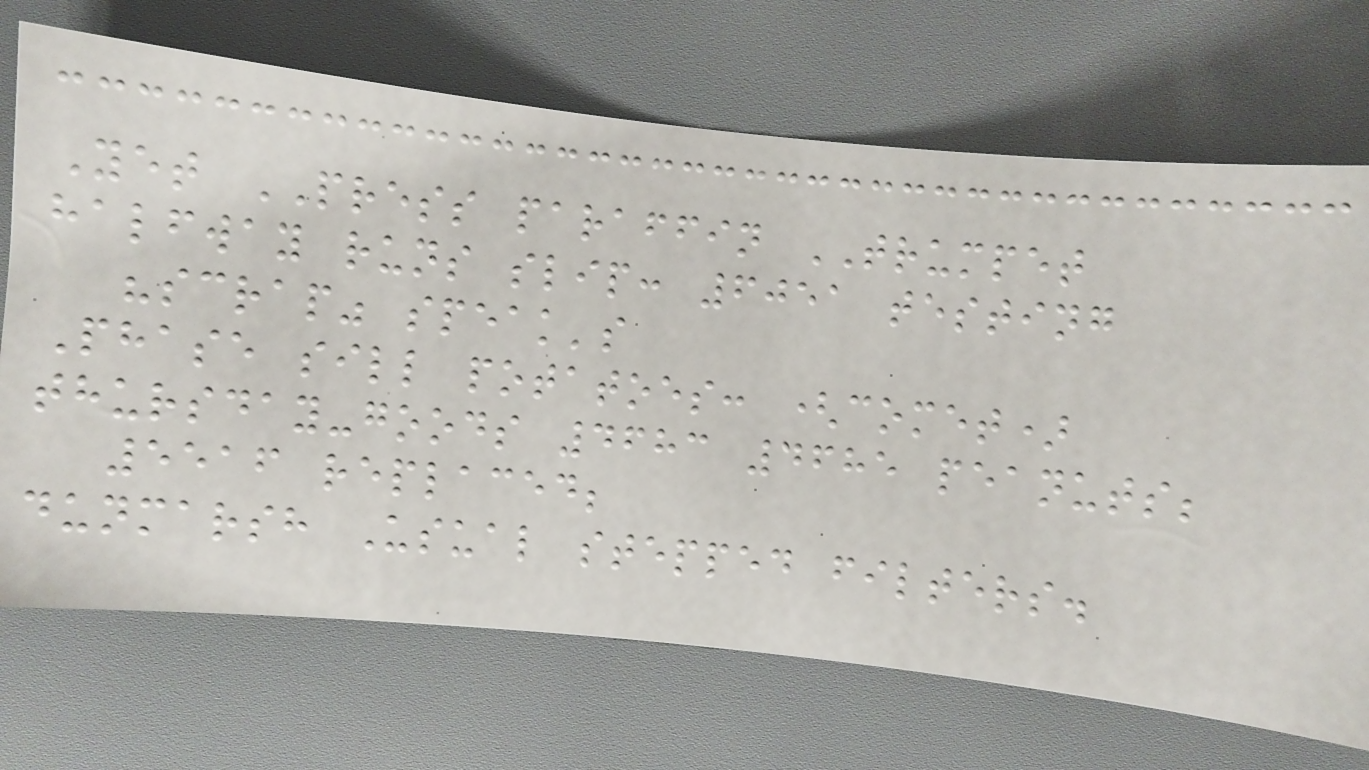Yet PRESS paraffin TRUMPET
halfway runs slip: 6051 testing
"scrap" speak's
Phase sill potatoes: (comet)
thursday-goods 4683 4685 peanuts;
5516 replaced;
dunmarsh Usual stepped filters.
